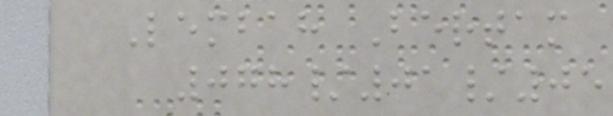Lembah Bertam
078/01/05
